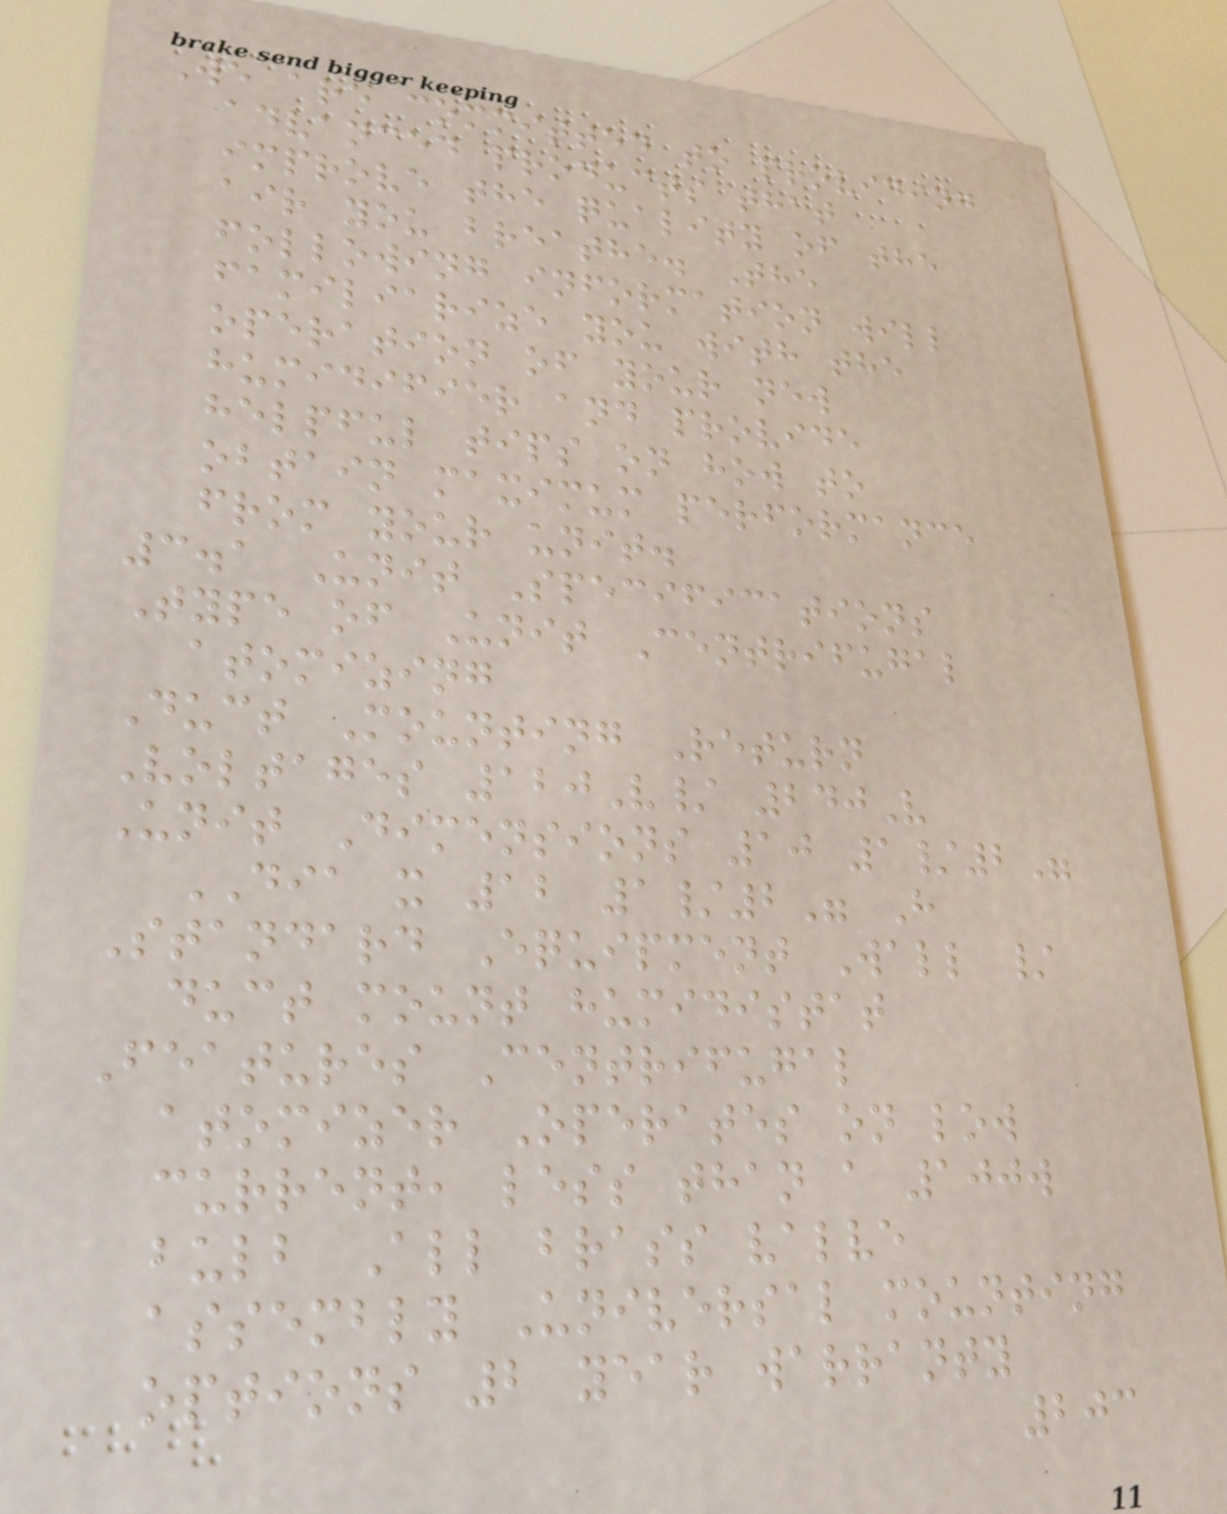We are committed to providing
advanced products that
improve the quality of the
air you breathe. The
following information will
familiarize you with the
operation of your new
humidifier and provide
helpful tips on how to
obtain maximum performance
from your unit.
3.1 Unit Specifications
Type of Unit Centrifugal
atomizing
Duct Mounting Return
Voltages 120V/ 240V
Unit Dimensions 10 1/2"
DIA x 12 1/2" H
Standard Equipment Wall /
duct mount humidistat
Features Centrifugal
atomizer Operates on low
current, less than a 100w
bulb All brass valve
assembly Universal mounting
options 2 year warranty
203
